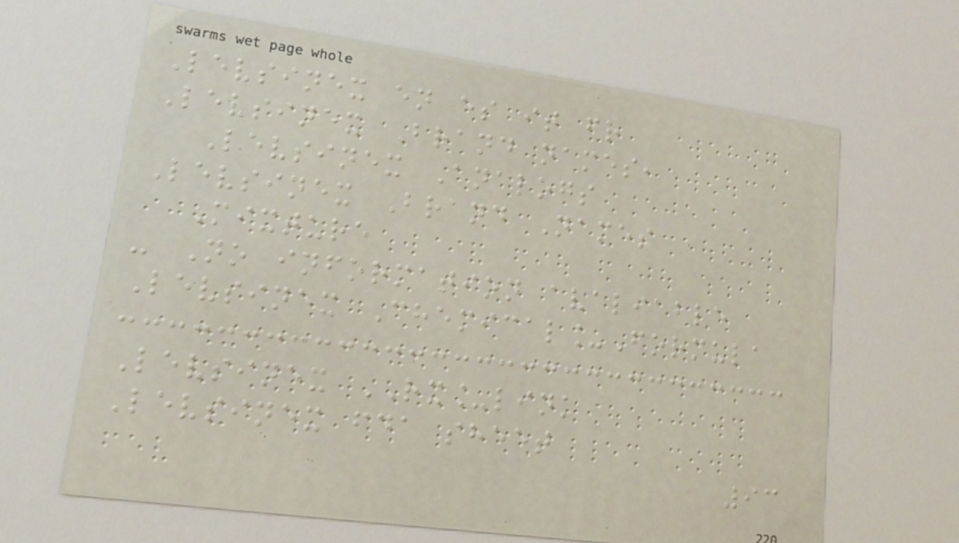Levsinex en es it fr
Levsinex Brand names,
Levsinex Analogs
Levsinex Brand Names
Mixture
- No information avaliable
Levsinex Chemical_Formula
Levsinex RX_link
Levsinex fda sheet
93
